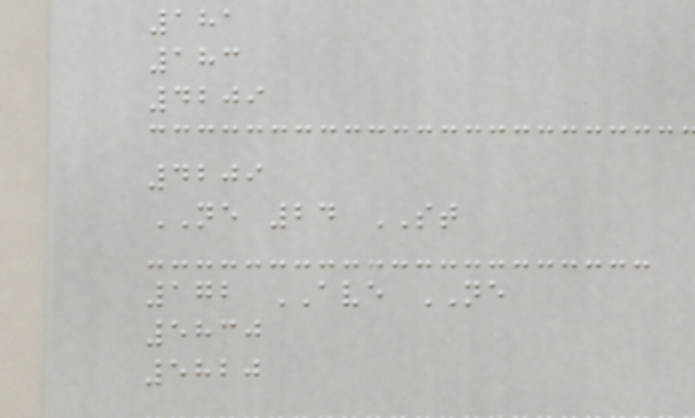181
183
4209
4209
NE 24 ST
172 AVE NE
5830
5820
